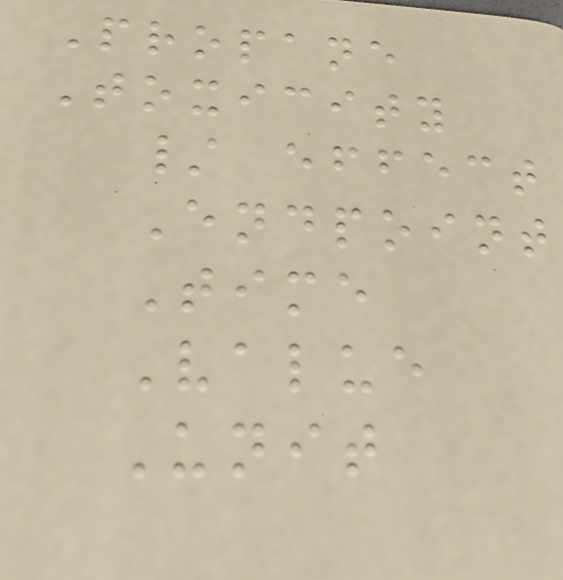Propane
Toxicity
/ effect
Endpoint
Time
Value
Unit
